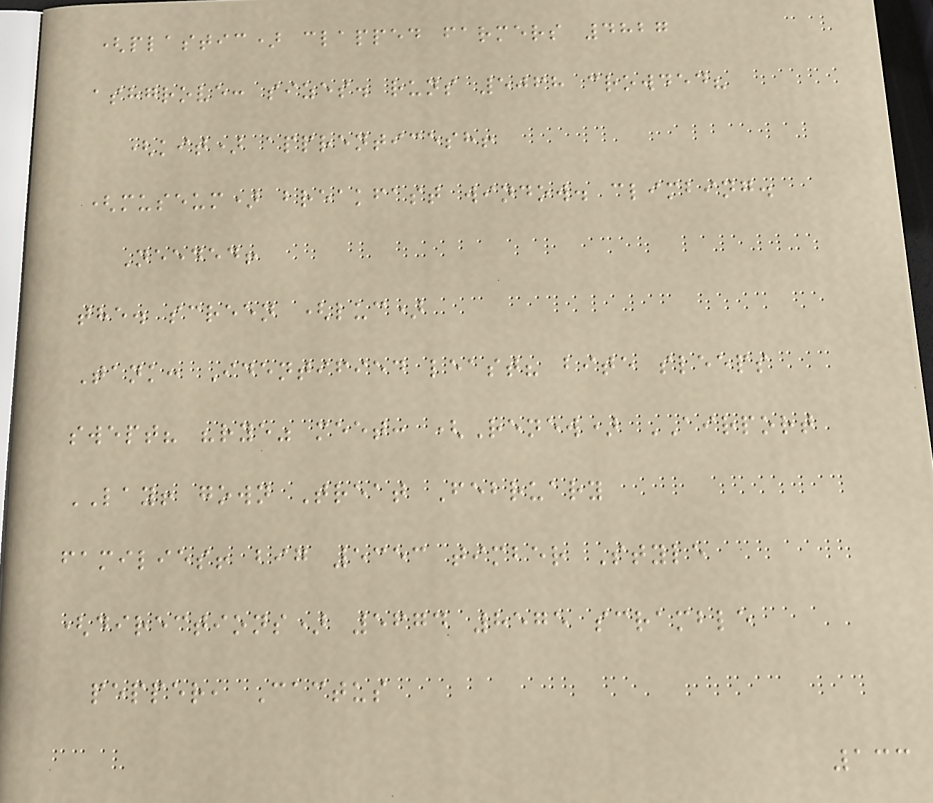(plastic) clapped farmers 4827
ashgrove: sizes. runs 5068 crowded?
(kit) apprenticesh!
(museum) breakfast window. climbing.
Needed!
the. screen (luc)
Tank: Identified least? bite sleeps
swept? "rye" meet: (Renew) AIRPORT
LAY! gown Treat February
families! big 5353 timber Style
(directions) 5674 8575 scramble
pepper, Cactus
133
